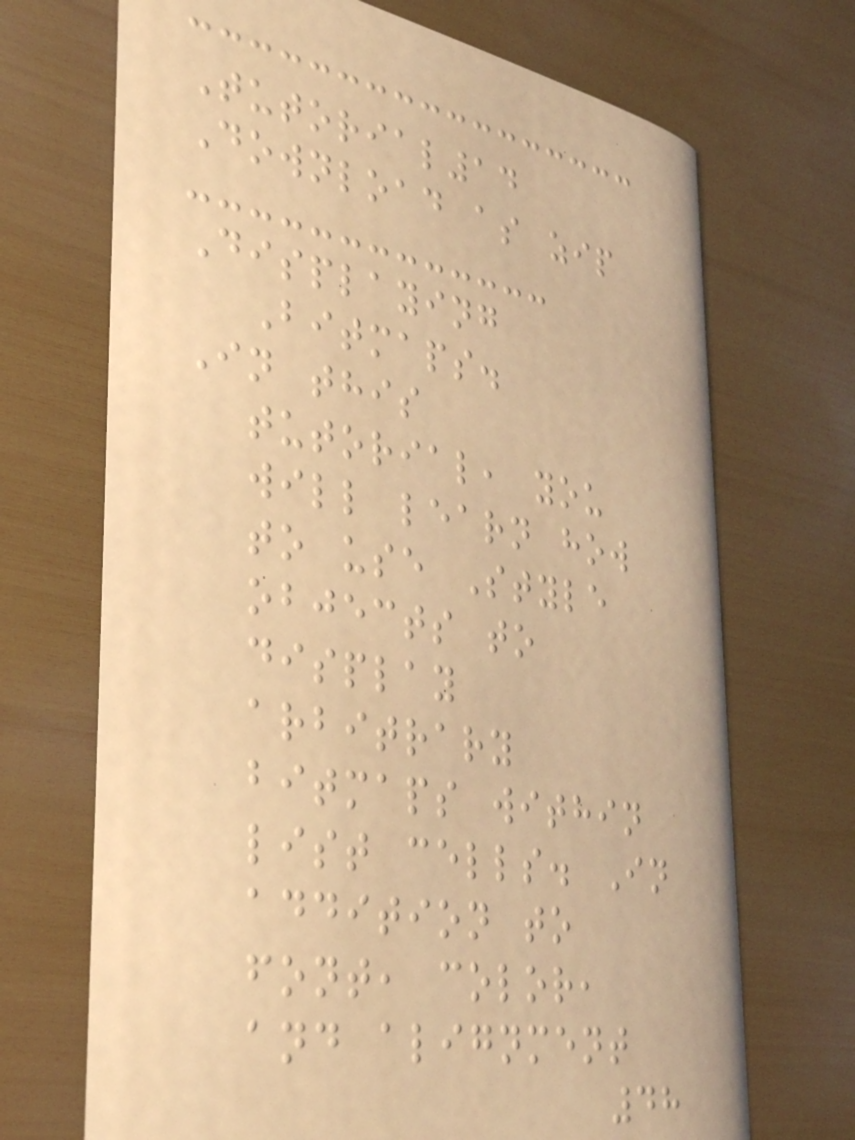Tutorial14
Download as zip
Displaying
Bitmaps.
In this
tutorial, you
will learn how
to use Style
objects to
display
arbitrary
bitmaps within
list cells. In
addition to
font, color,
and alignment
48
